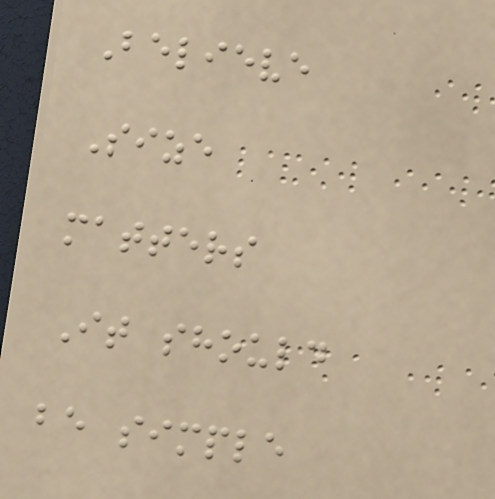Believe
Size
matters
It should
be simple
